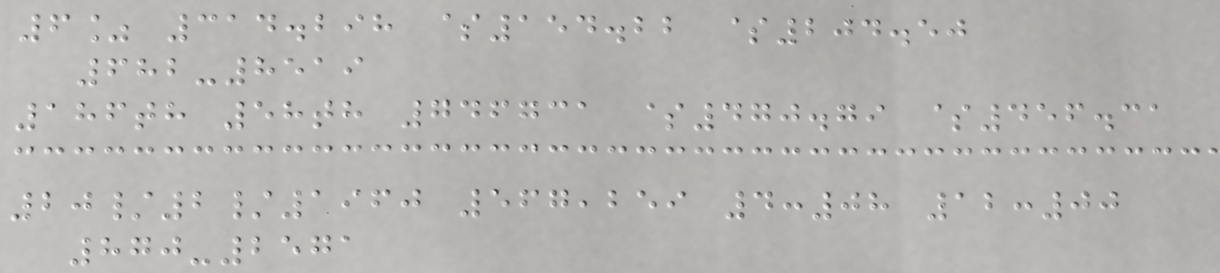6% 314.298 $154.22 $204.50
682-8519
186th 58th 746731 $470.79 $456.31
20/2/1960 567,259 4:08 12:00
870-2571
